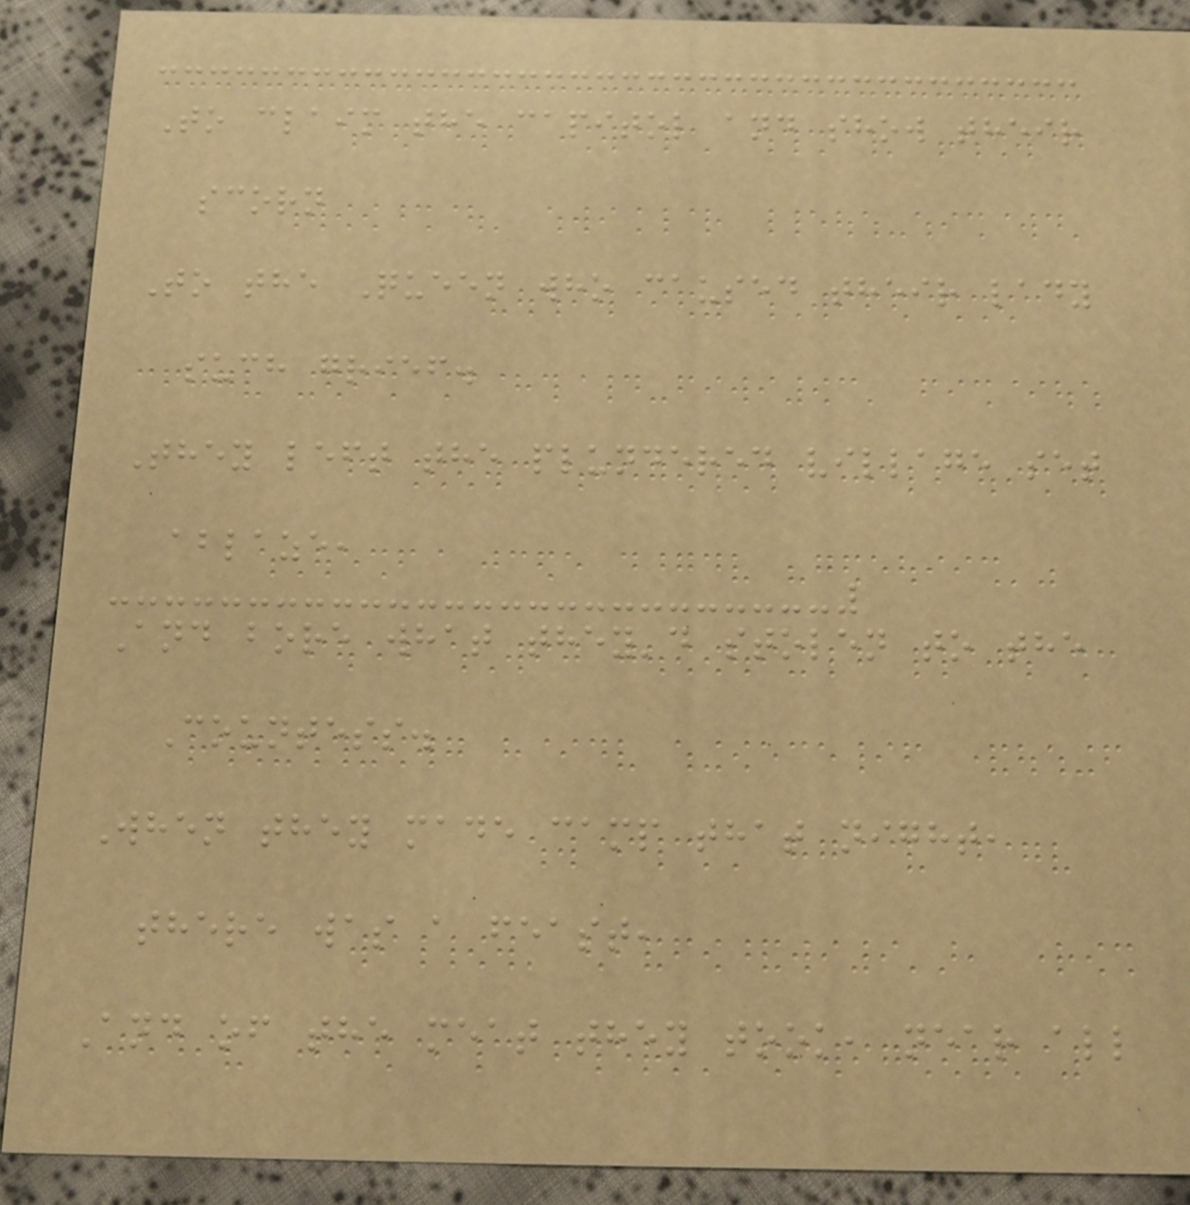To claim the capitol and show their
scorn
To the Queen who caused their lady
such grief.
They left the plundered village set
ablaze,
And bore what they'd stolen to the
Countess.
When they made camp that night,
there was a feast,
And of the meat they took, near all
